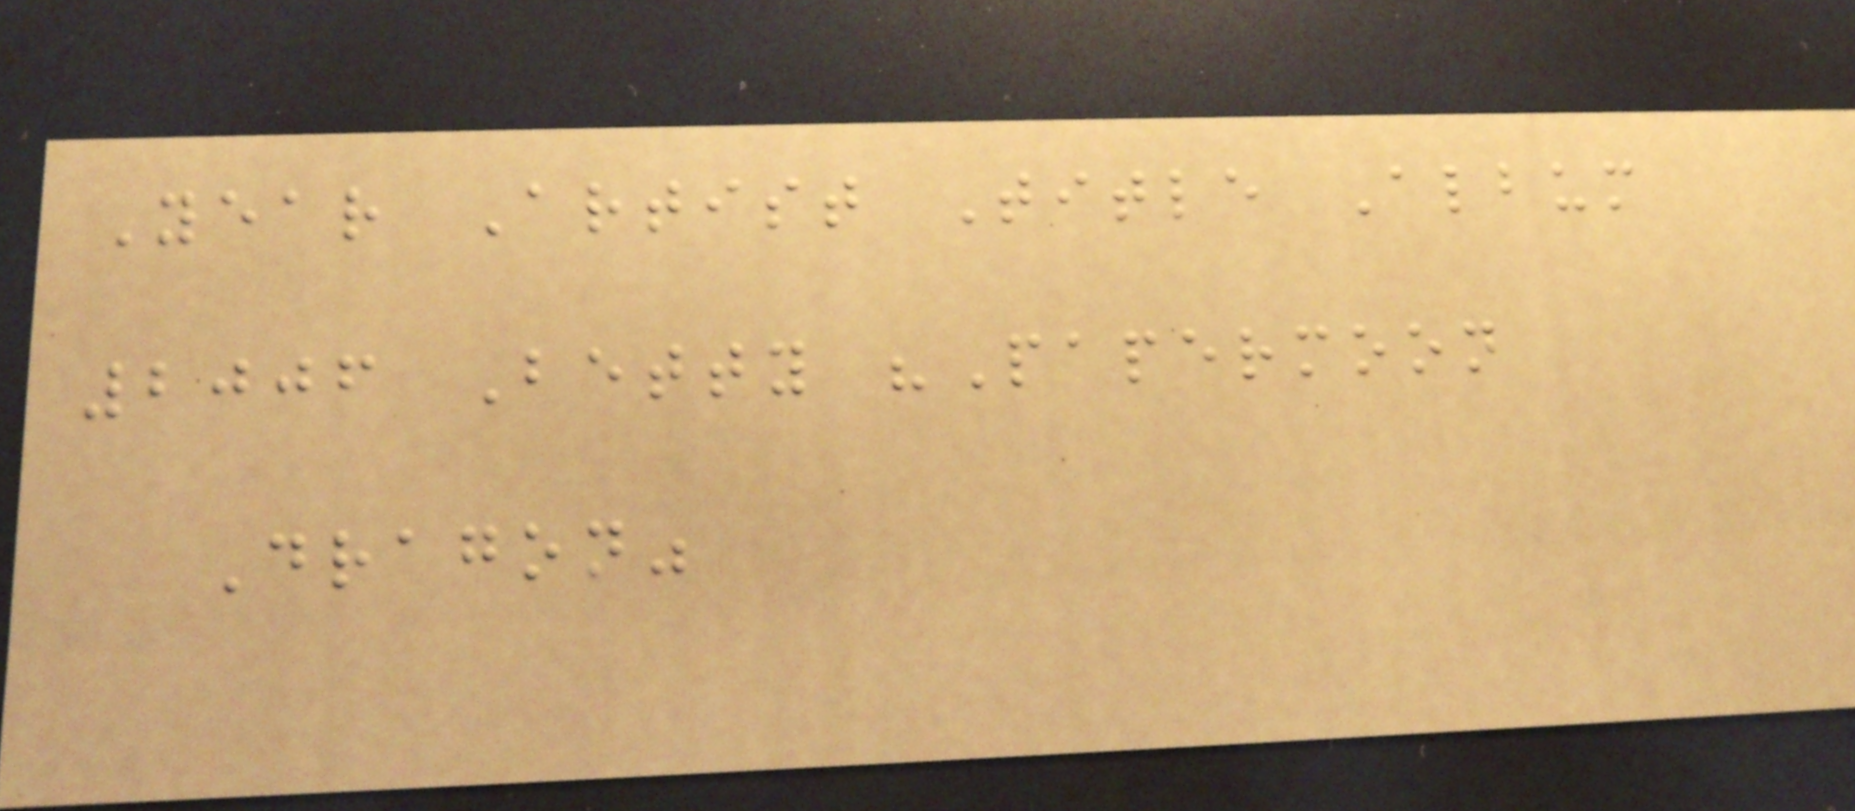Year Artist Title Album
2006 Betty "Papermoon
Dragon"
